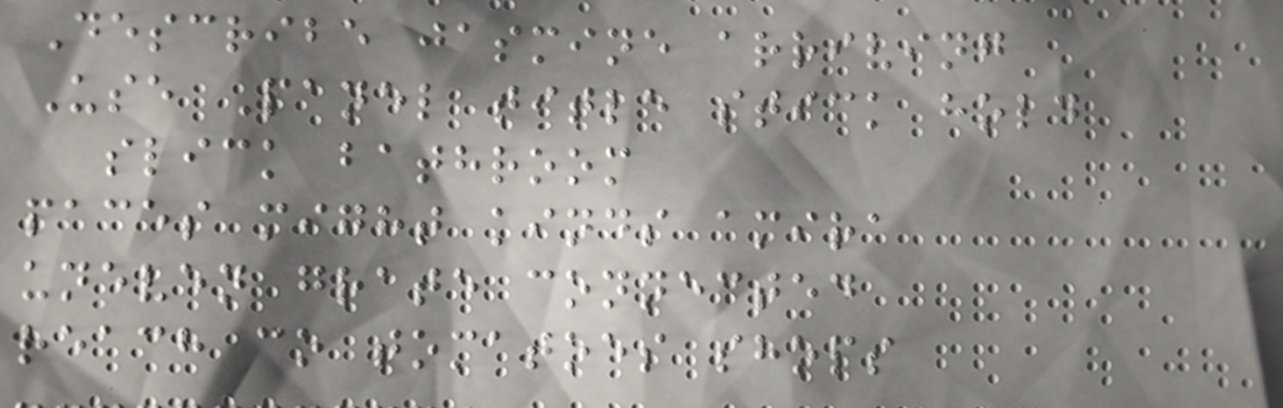Describe jasmine arriving
Use Panel title stick hold
slick bathroom
paces might kinds amira
uneven grate connected
reach co tomatoes shops
